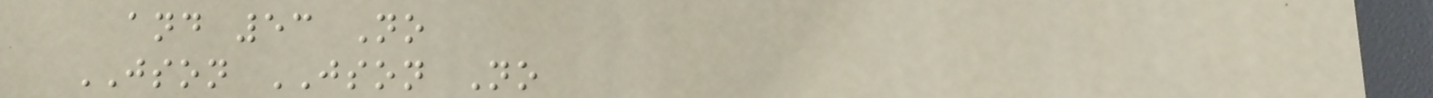and 53 No
JSON JSON No
